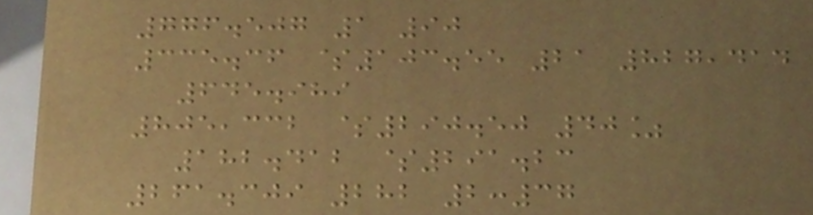776.507 1 90
335.36 $103.55 21 827,414
645.989
805,332 $290.50 40%
182.412 $291.23
261.309 282 2:37
